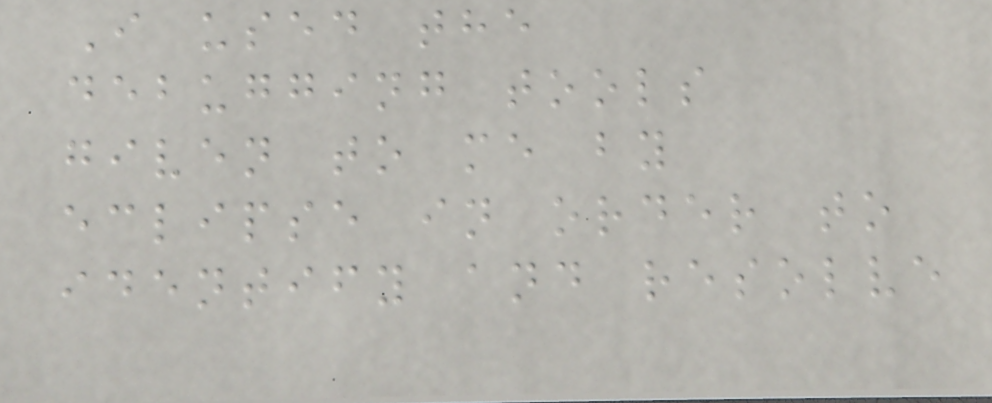I used the
debugging tools
given to me by
eclipse in order to
identify and resolve
